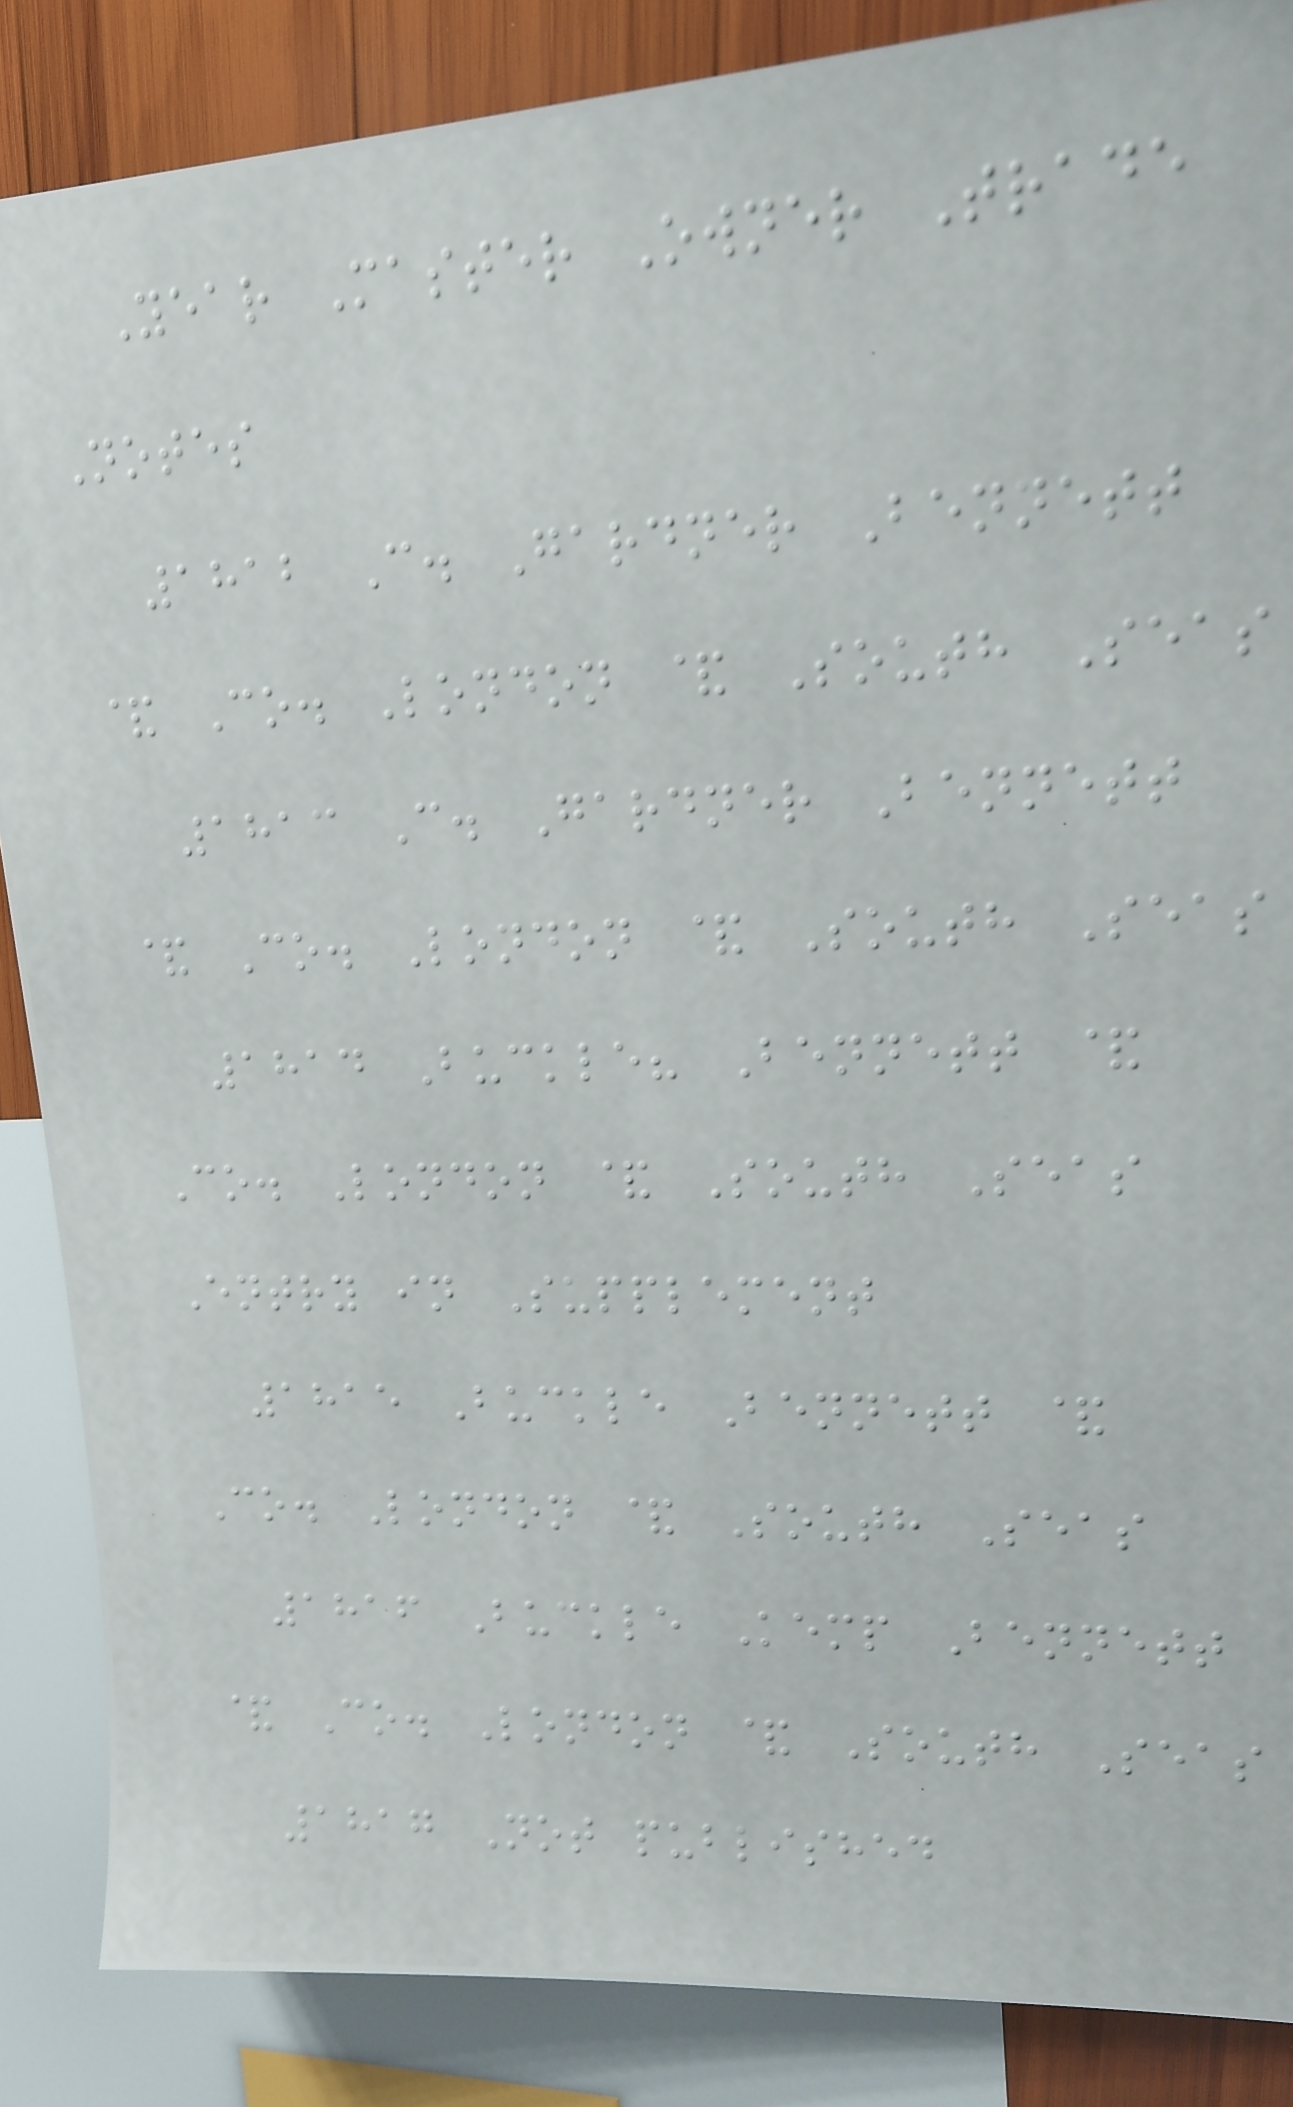Year Master Owner Trade
Notes
1812 C. Gardner Bennett
& Co. London & South Seas
1813 C. Gardner Bennett
& Co. London & South Seas
1814 Buckle? Bennett &
Co. London & South Seas
Entry in Supplement
1815 Buckle Bennett &
Co. London & South Seas
1816 Buckle Kemp Bennett
& Co. London & South Seas
1817 Not published
